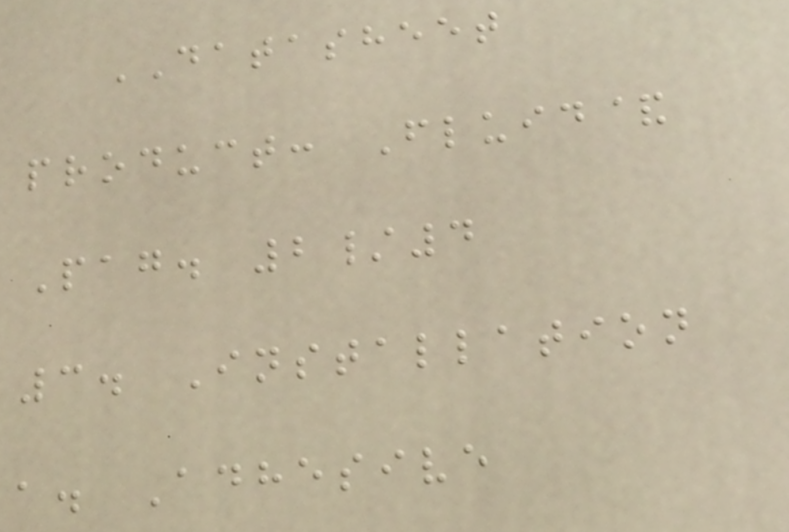DATASHEET
product: Fluid&
Pag. 2/4
3. Installation
a. Adhesive
